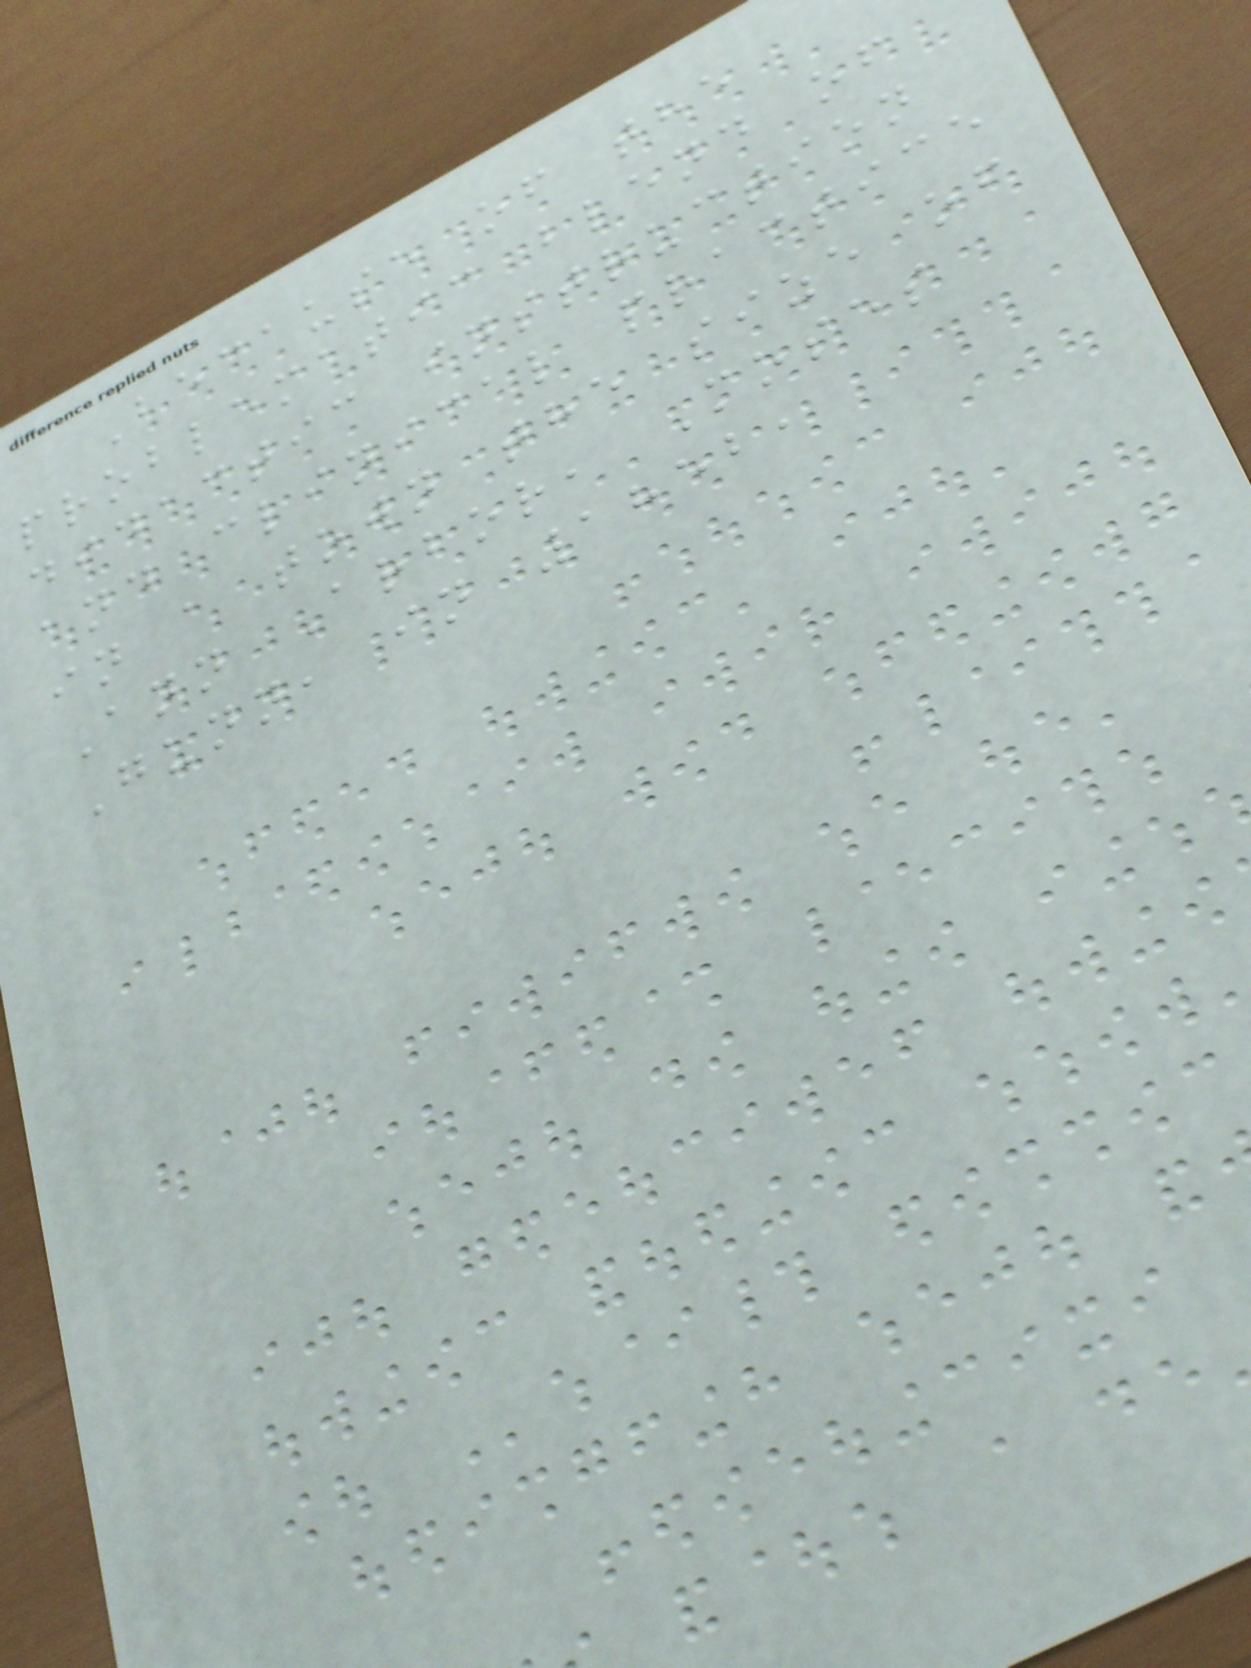Because of the
problematic blend of
didactic instruction
and clinical practice
in a town the size of
Ann Arbor, Moses
Gunn, in 1852,
